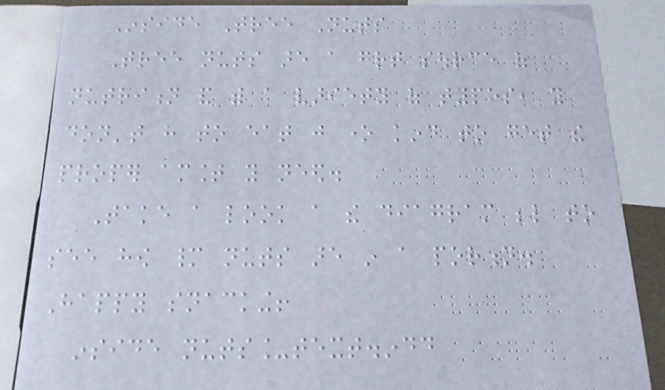Inside Tree Nuts
Tree nuts are a great source of
nutrition and with a variety of types, you
don't have to eat just one kind to get the
proper amount you need.
Take a look a the diagram below to
see how many nuts are in a portion.
Happy snacking!
inside nuts_text.indd
